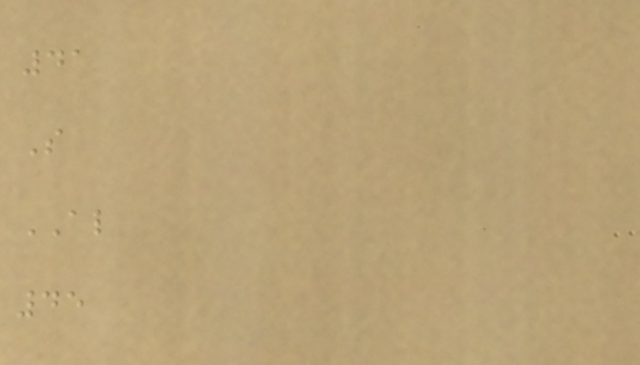41
S
AL
45
